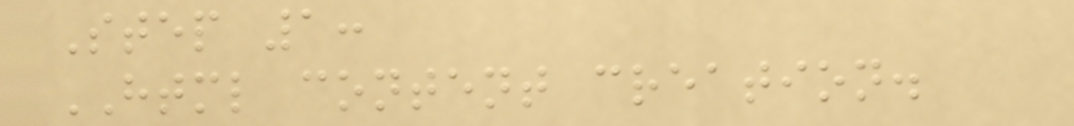Step 1:
HTML content creation.
